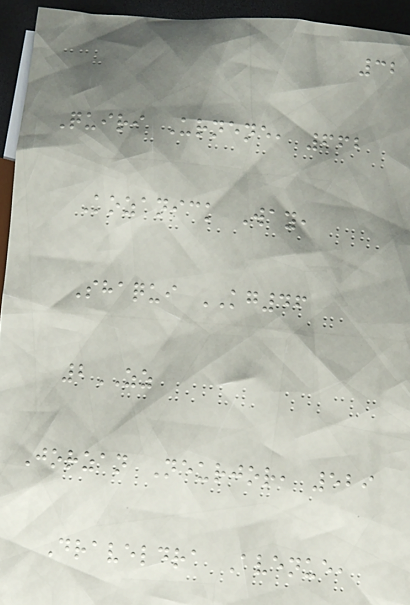32
Quiri Urnene, 662
Kozanick Way,
Shaqui KG46
2ZZ
Jorzan Neurjor, 529
Draveldra Avenue,
